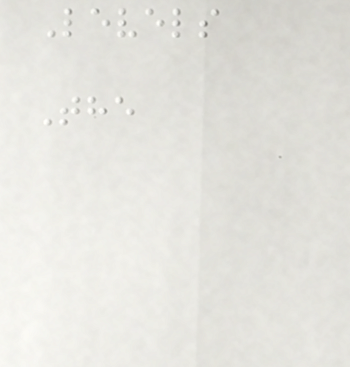Levels
The
